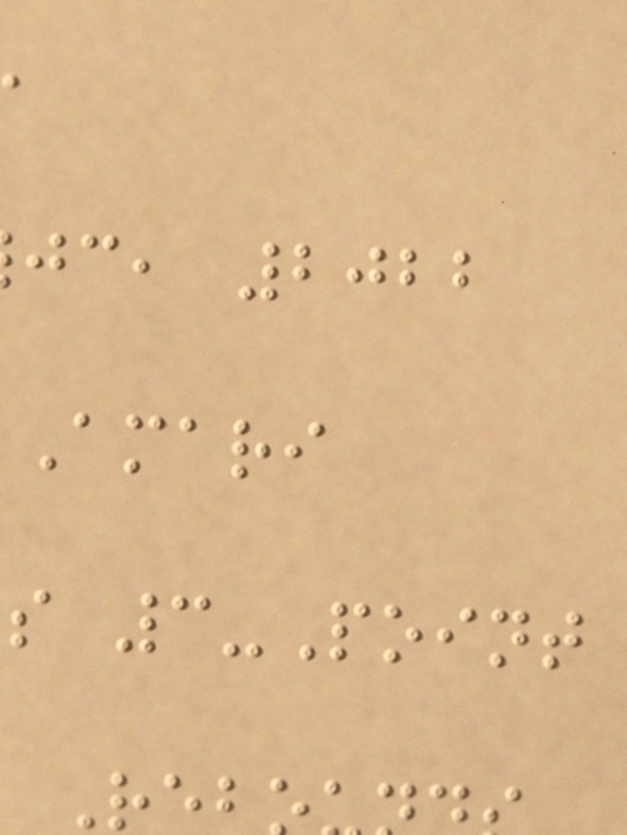jc, 2022
Amari
s 3-Point
